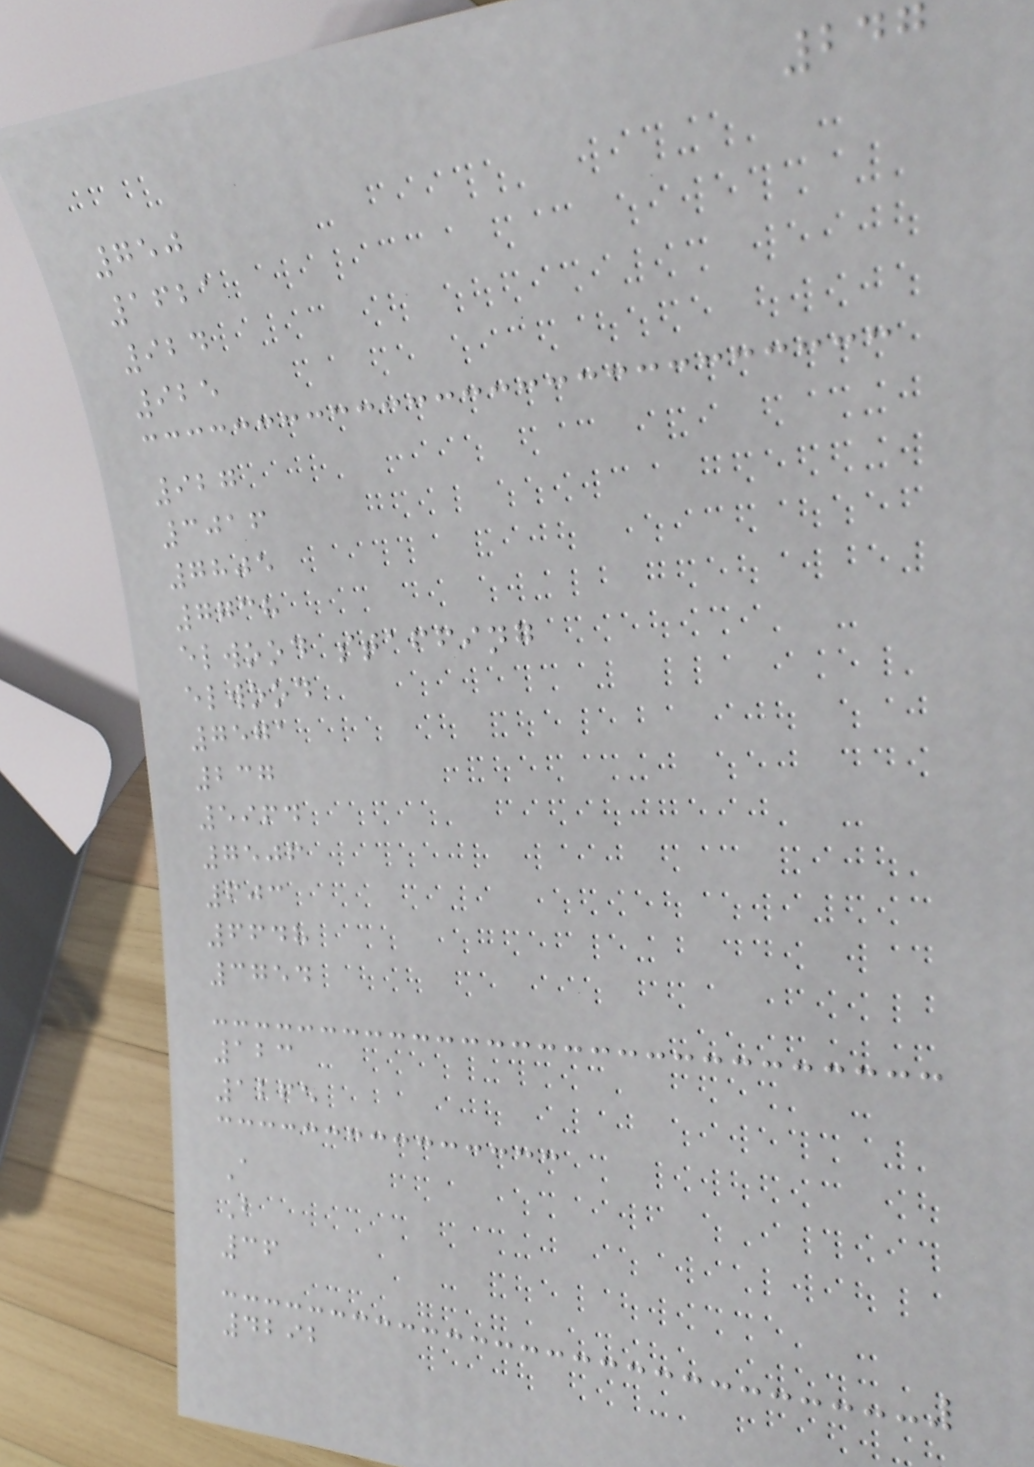247
750
1621
924
925
927
3016
7805
7738
elwood staffing
elwood
7571
237
5964
7506
603
6648
3754
123
1265
A
B
36
4292
